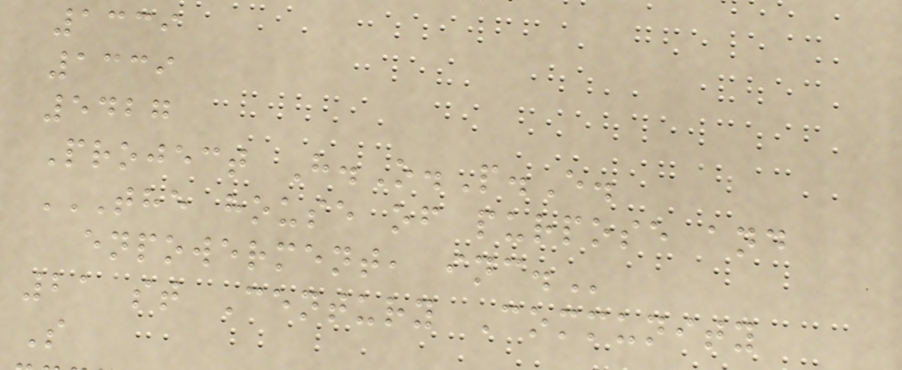1339
1339
5427
Project H.O.P.E.
THE HOUSE OF PURPOSE AND
ENPOWERMENT, INC.
21 st Century Community
S
